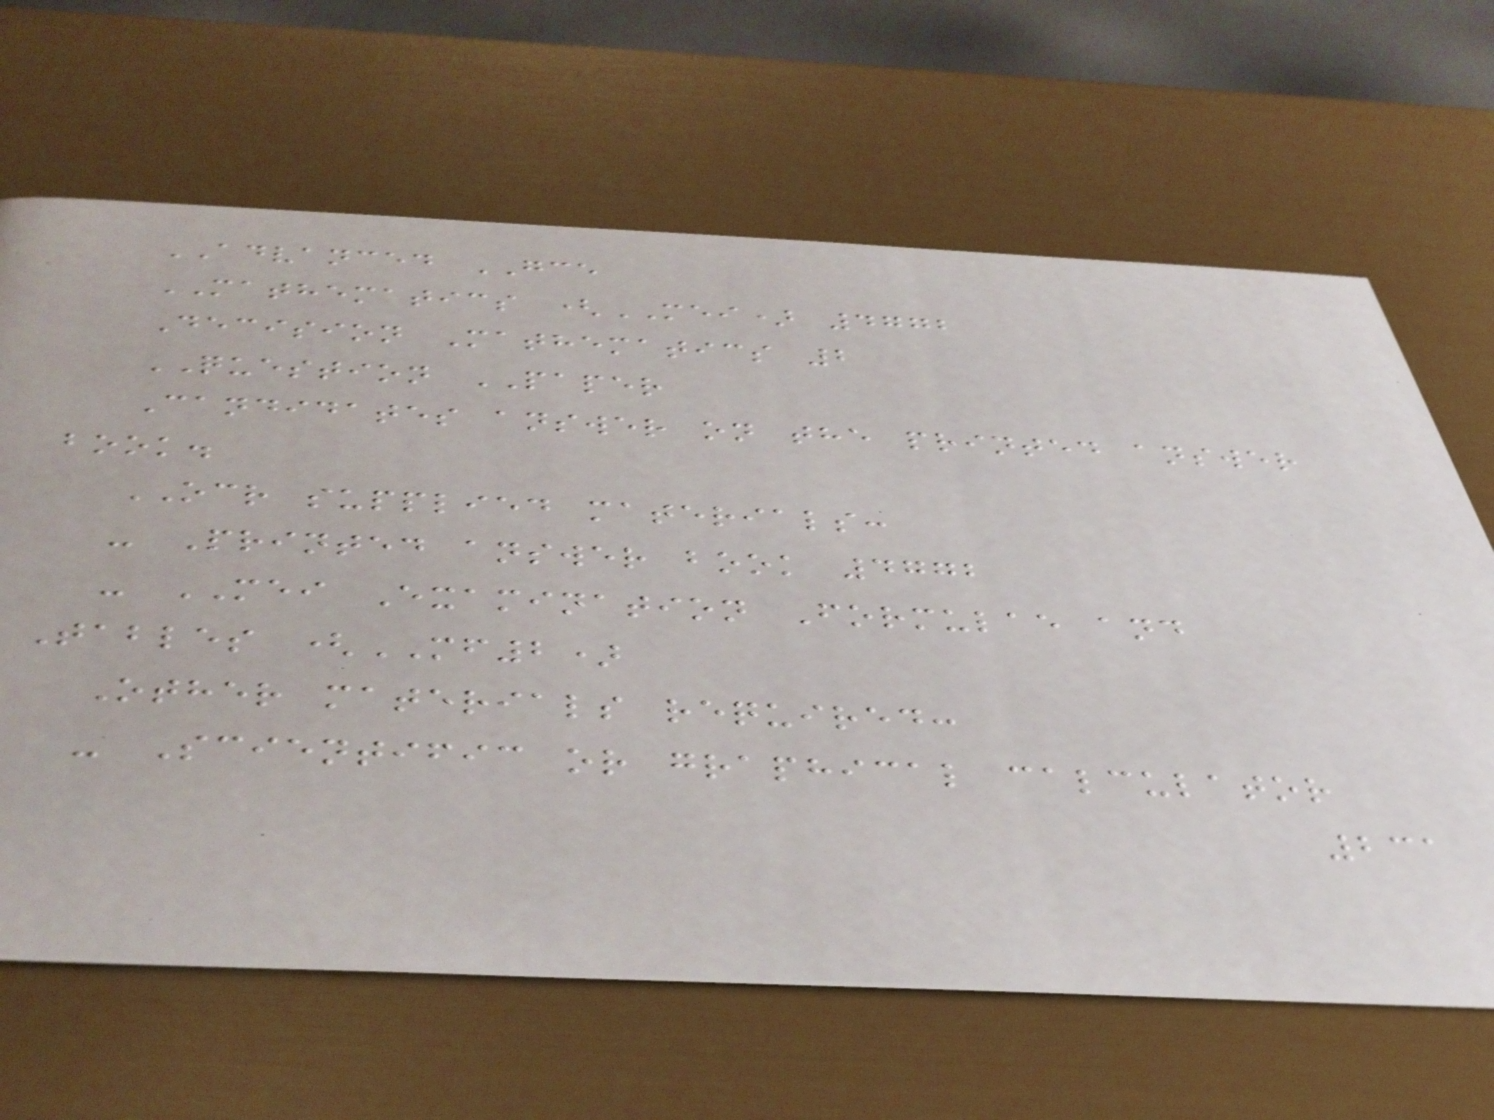ADVANCED GCE
MATHEMATICS (MEI) 4772
Decision Mathematics 2
QUESTION PAPER
Candidates answer on the printed answer
book.
OCR supplied materials:
- Printed answer book 4772
- MEI Examination Formulae and
Tables (MF2)
Other materials required:
- Scientific or graphical calculator
231
